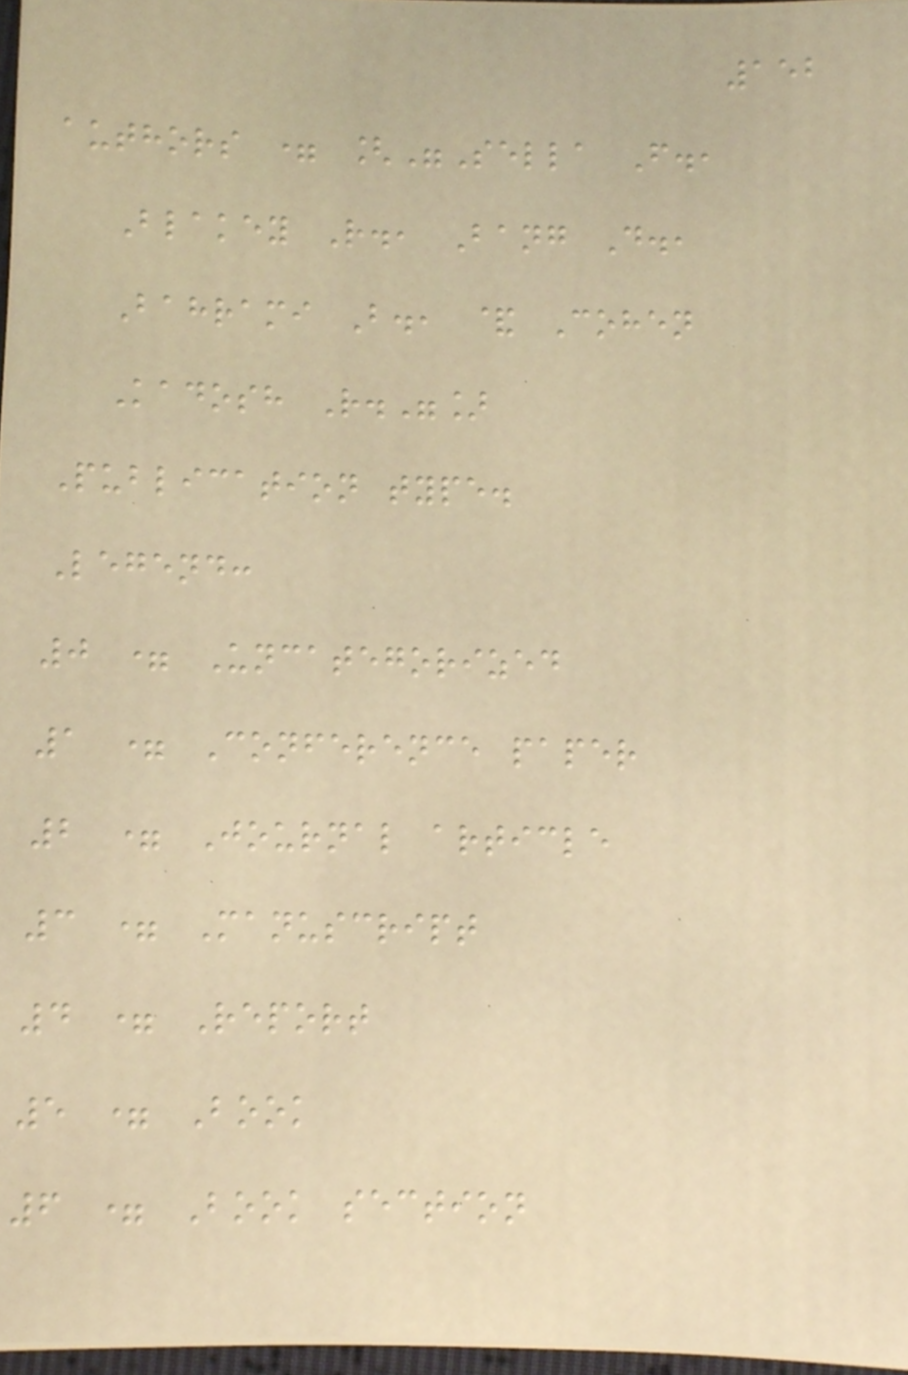152
authors = ["Sella F.,
Blakey R., Bang D.,
Bahrami B., & Cohen
Kadosh R."]
Publication type.
Legend:
0 = Uncategorized
1 = Conference paper
2 = Journal article
3 = Manuscript
4 = Report
5 = Book
6 = Book section
